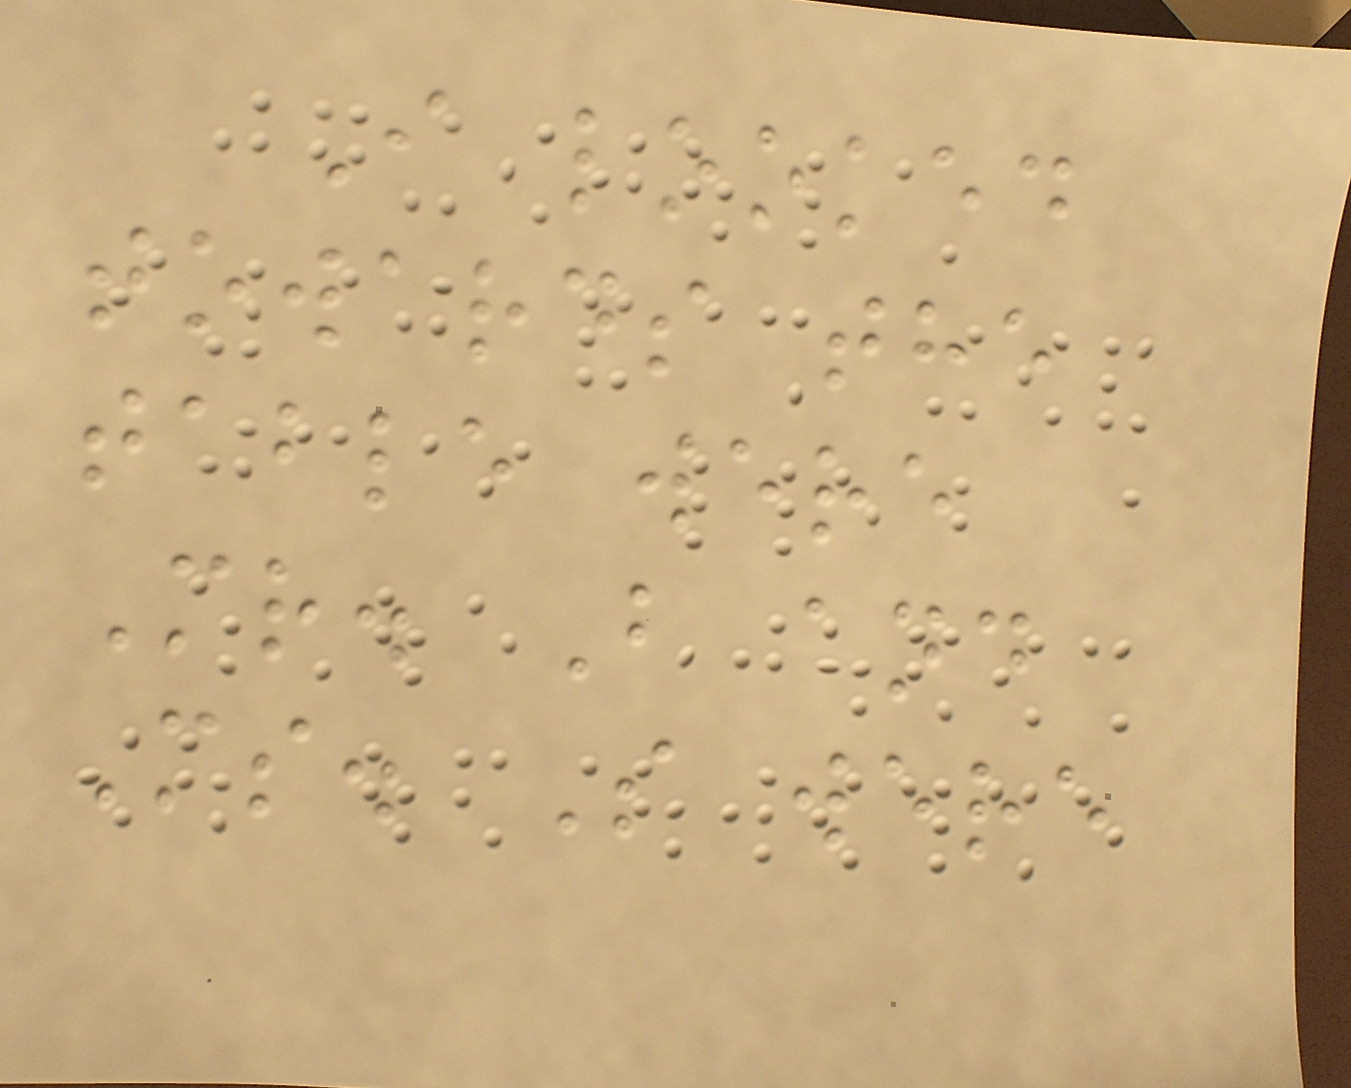I looked
towards the
table were
Mr. B and
Ms. S were
